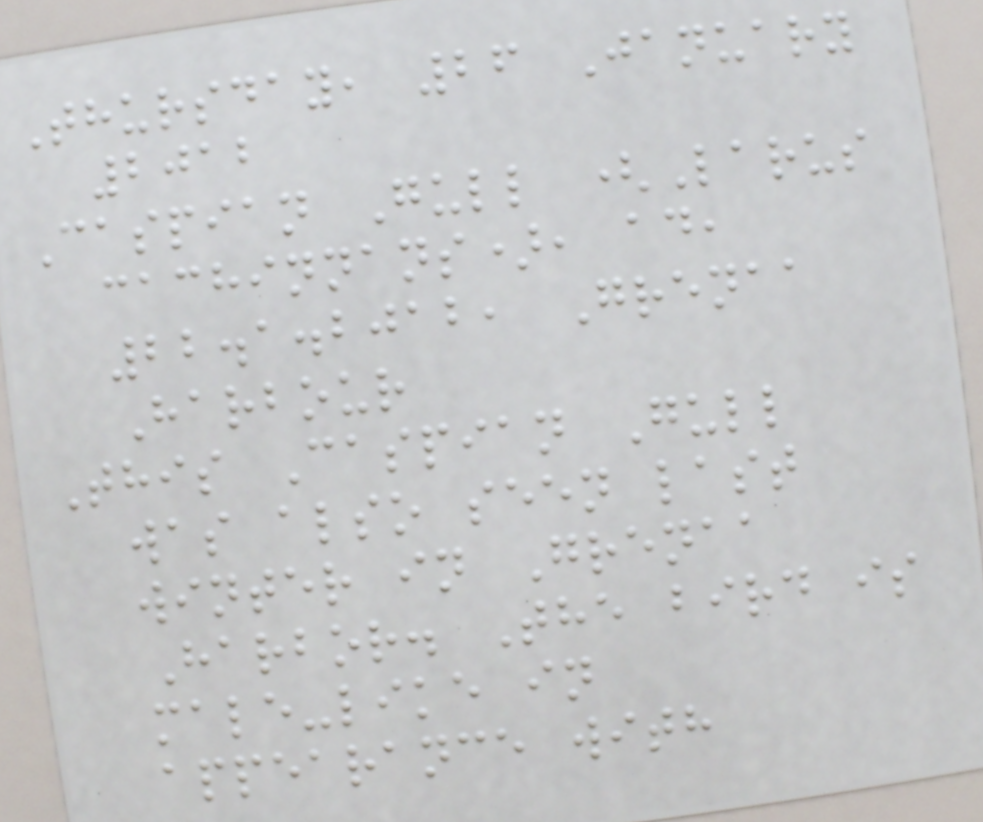Thursday, 26 January
2012
Caspian Gull (Larus
cachinnans), ad,
22.1.2012, Grenaa
Harbour
This Caspian Gull
was also seen last
winter in Grenaa
Harbor. The bird is
male-like in
appearance with
